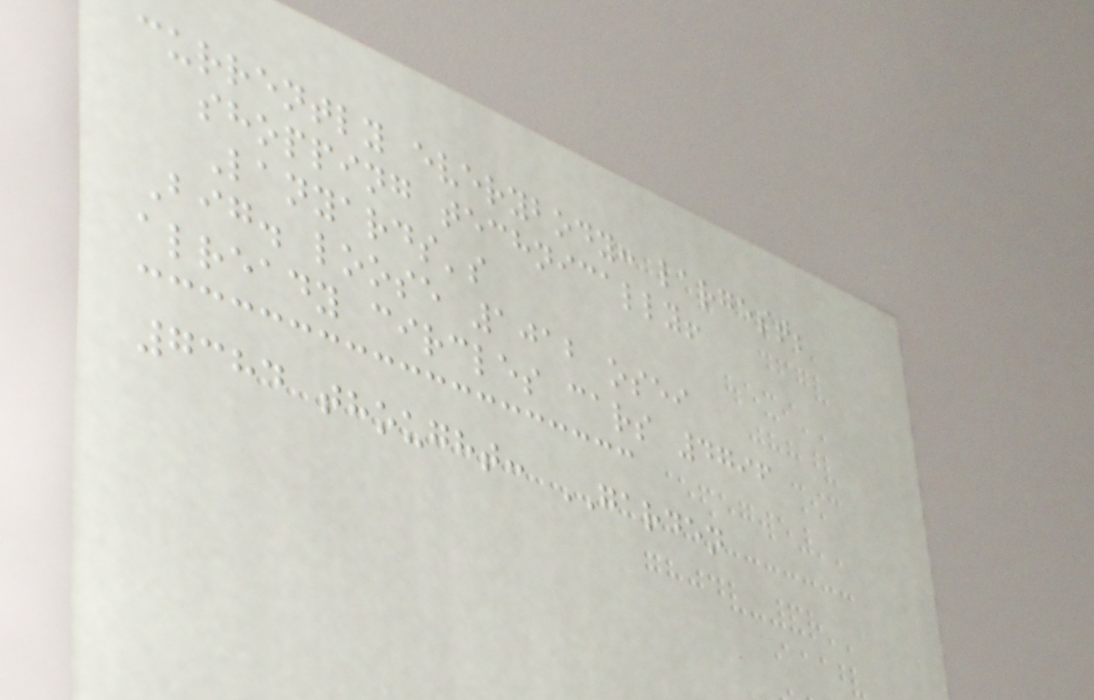currently everybody: largest;
shopping technically!
Lanyards's
Big. loose 1012 osei
already circles cars 4796
7384 thought: GARDEN
